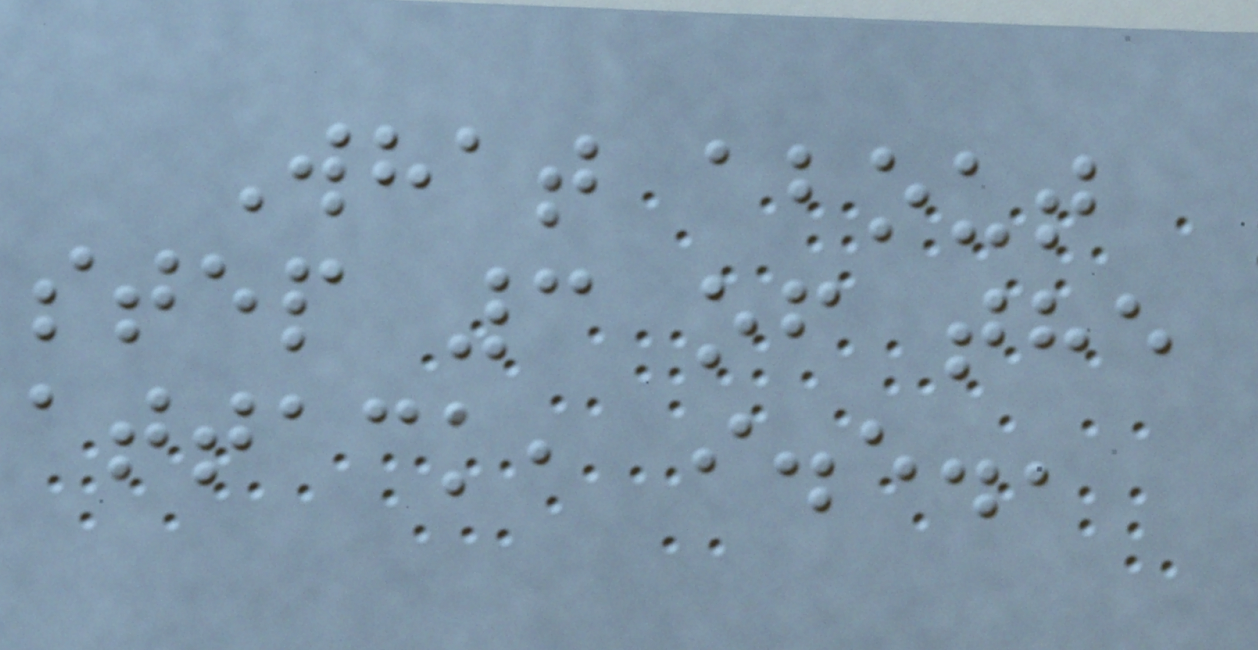What about
step 3 of the
attack, i.e.,
